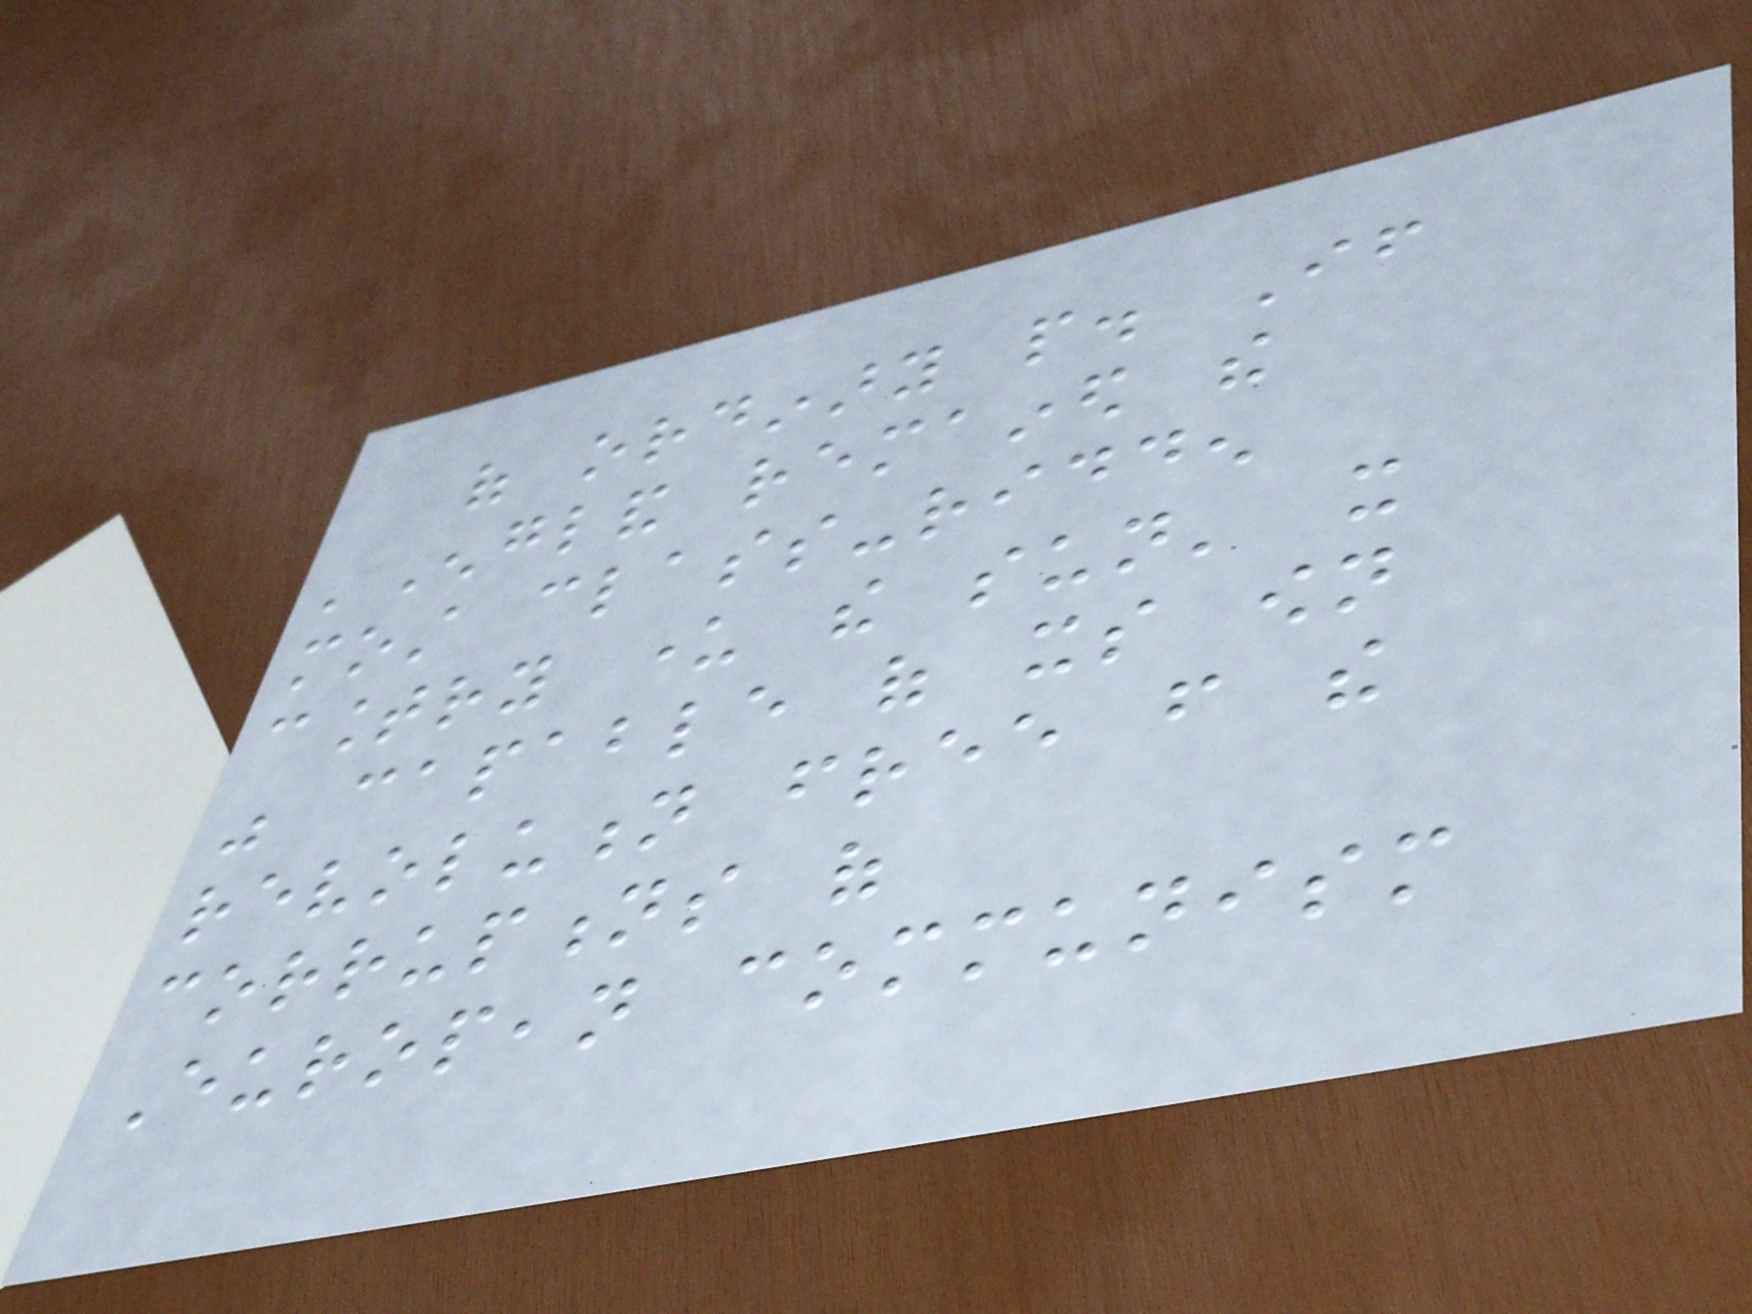of ordinary people. If
'England remained the
most class-ridden
country under the sun' it
was capable of its own
revolution free from the
corruptions of
European communism
